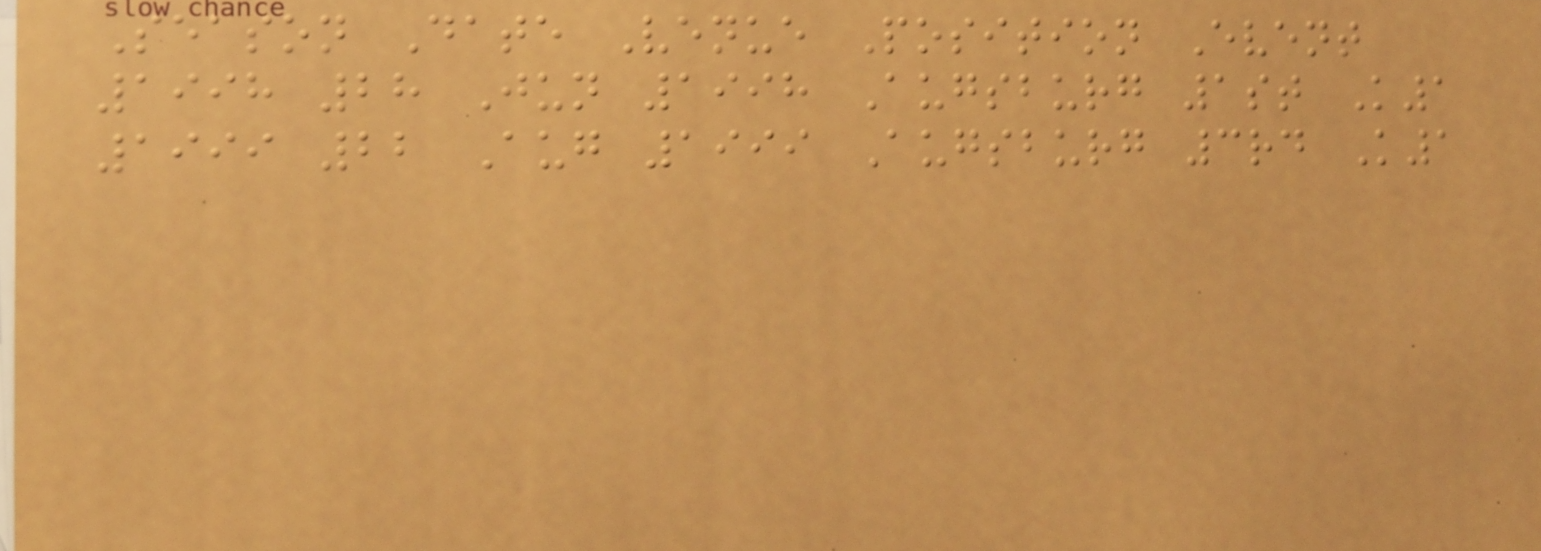Season Date Venue Position Event
1998 28 Jun 1998 Augsburg 1st K1
1999 22 Aug 1999 Augsburg 3rd K1
